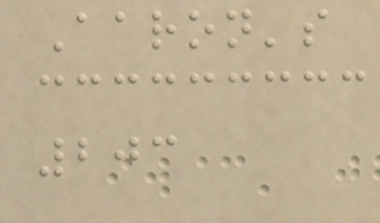Aaron's
203
